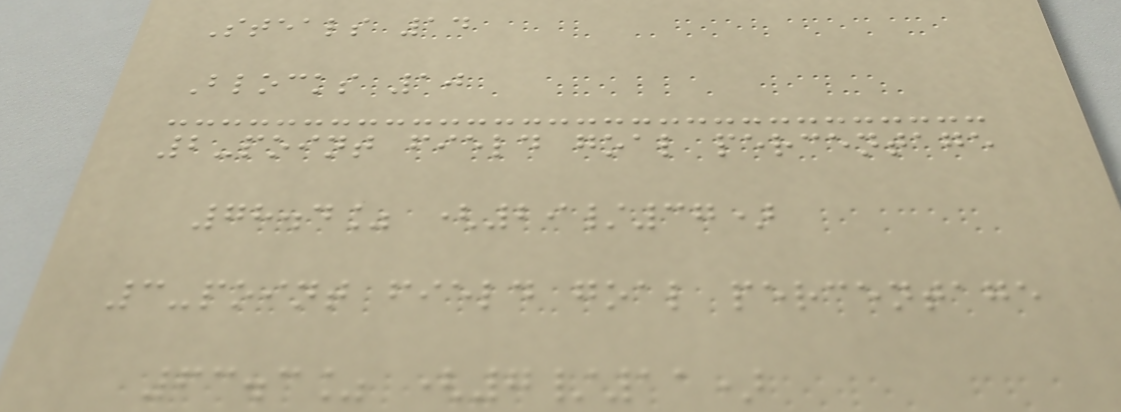Steals 14
Blocks 10
2-point field goal percentage
78.4% (29/37)
3-point field goal percentage
63.3% (7/11)
